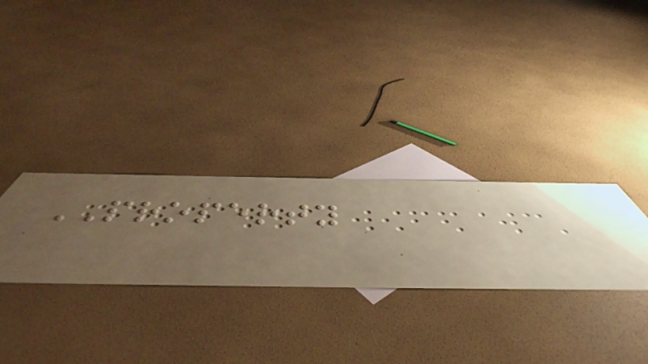PROPERTY
